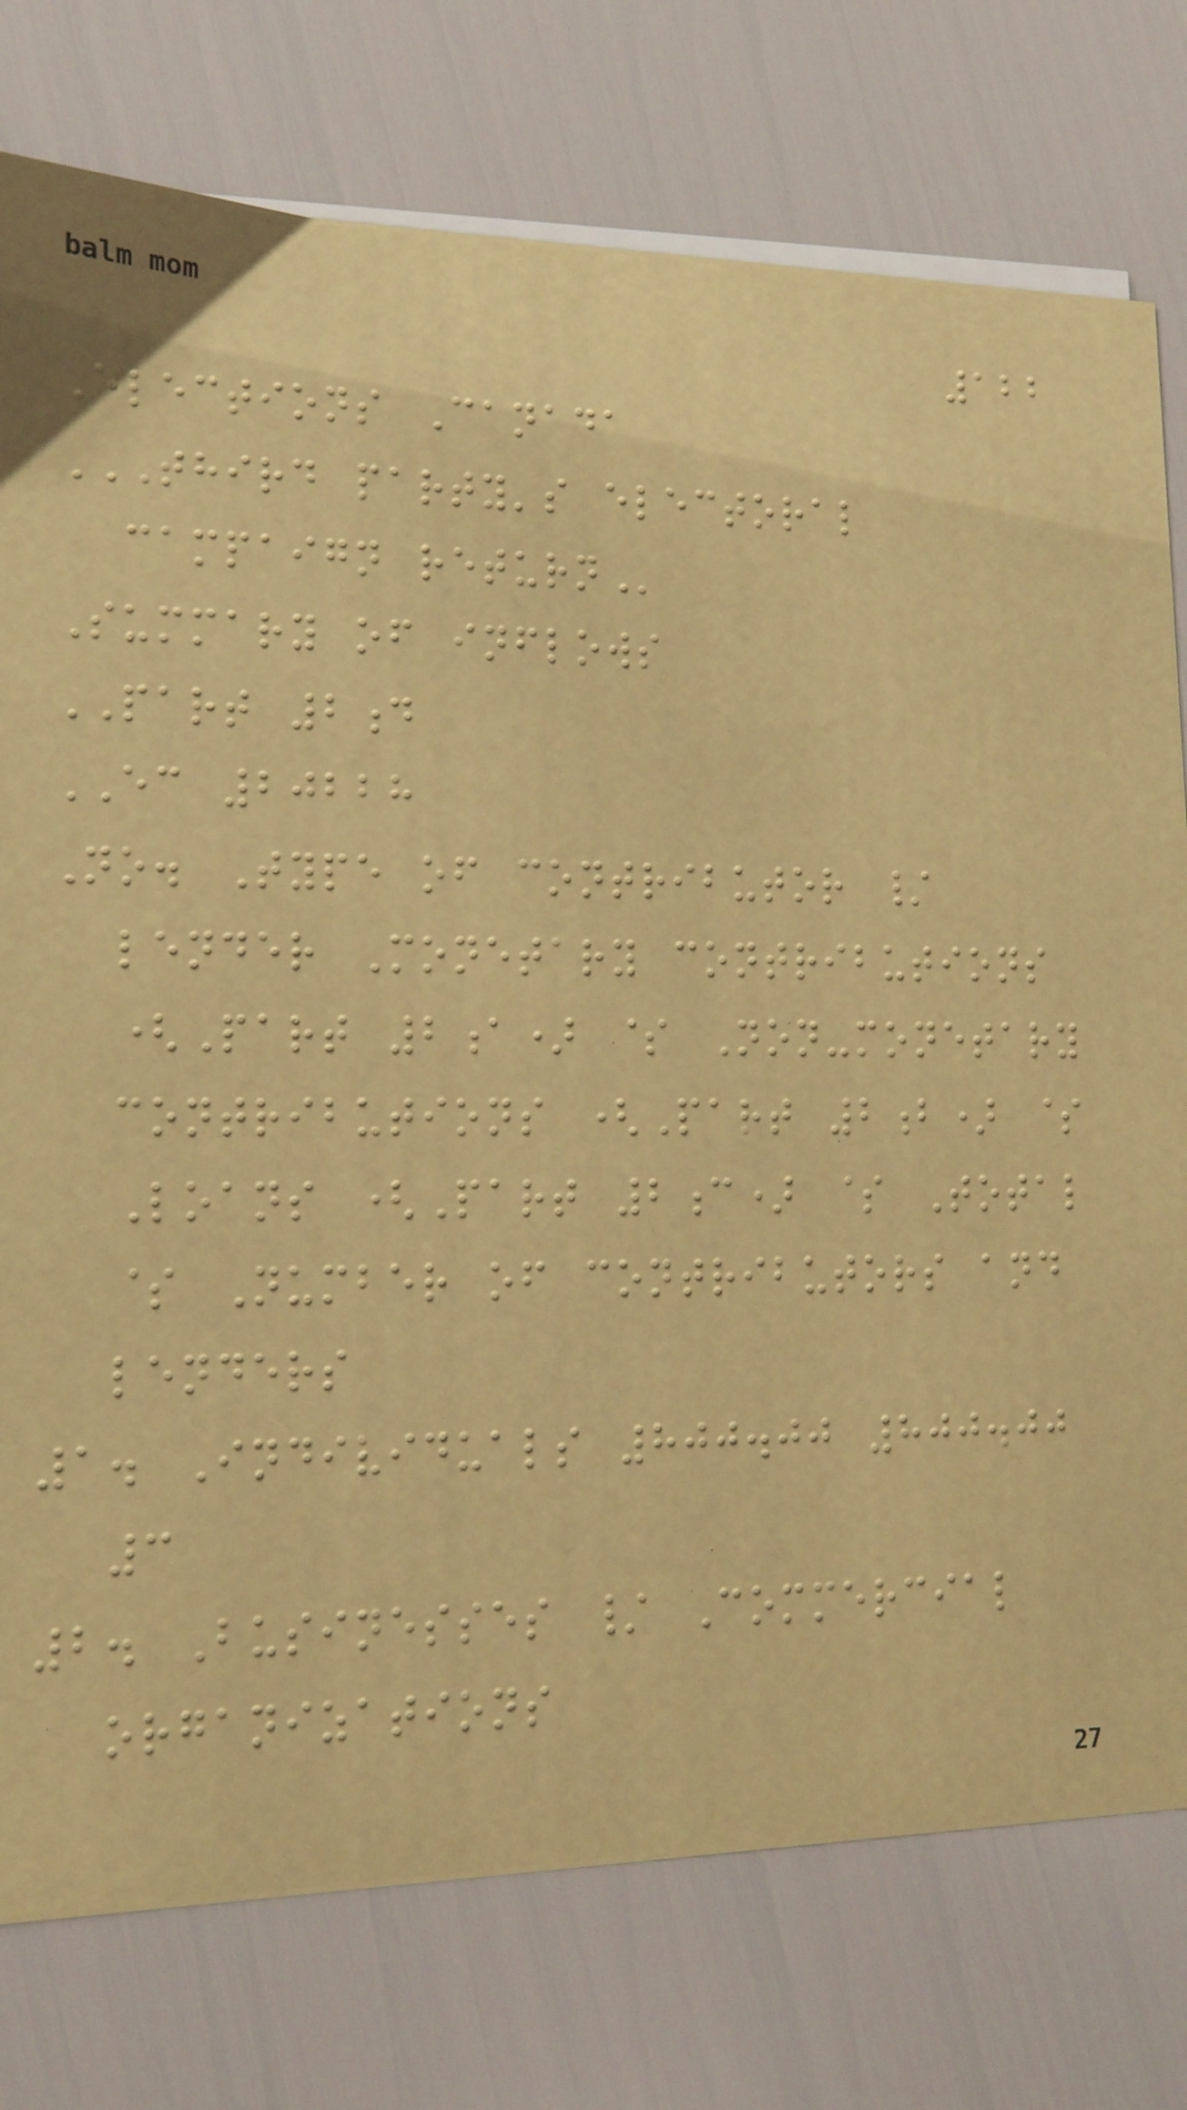122
Elections Canada
THIRD PARTY'S ELECTORAL
CAMPAIGN RETURN
Summary of inflows
PART 2d
EC 20228
No. Type of contributor /
lender Monetary contributions
(Part 2a) $ Non-monetary
contributions (Part 2b) $
Loans (Part 2c) $ Total
$ Number of contributors and
lenders
1. Individuals 800.00 800.00
3
2. Businesses / Commercial
organizations
